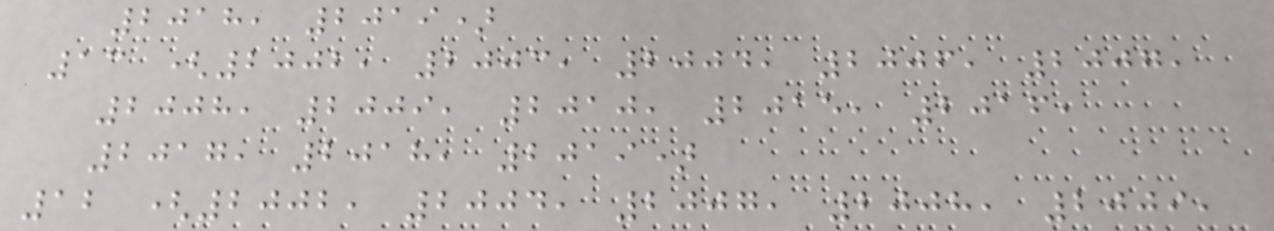2018, 2019)
13 (2002, 2003, 2004, 2006, 2007,
2008, 2009, 2010, 2015, 2016,
2017, 2018, 2019)
12 (2002, 2004, 2007, 2008, 2009,
